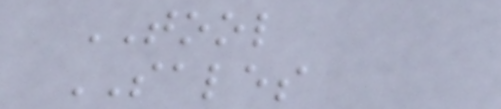TOOL
SALES
